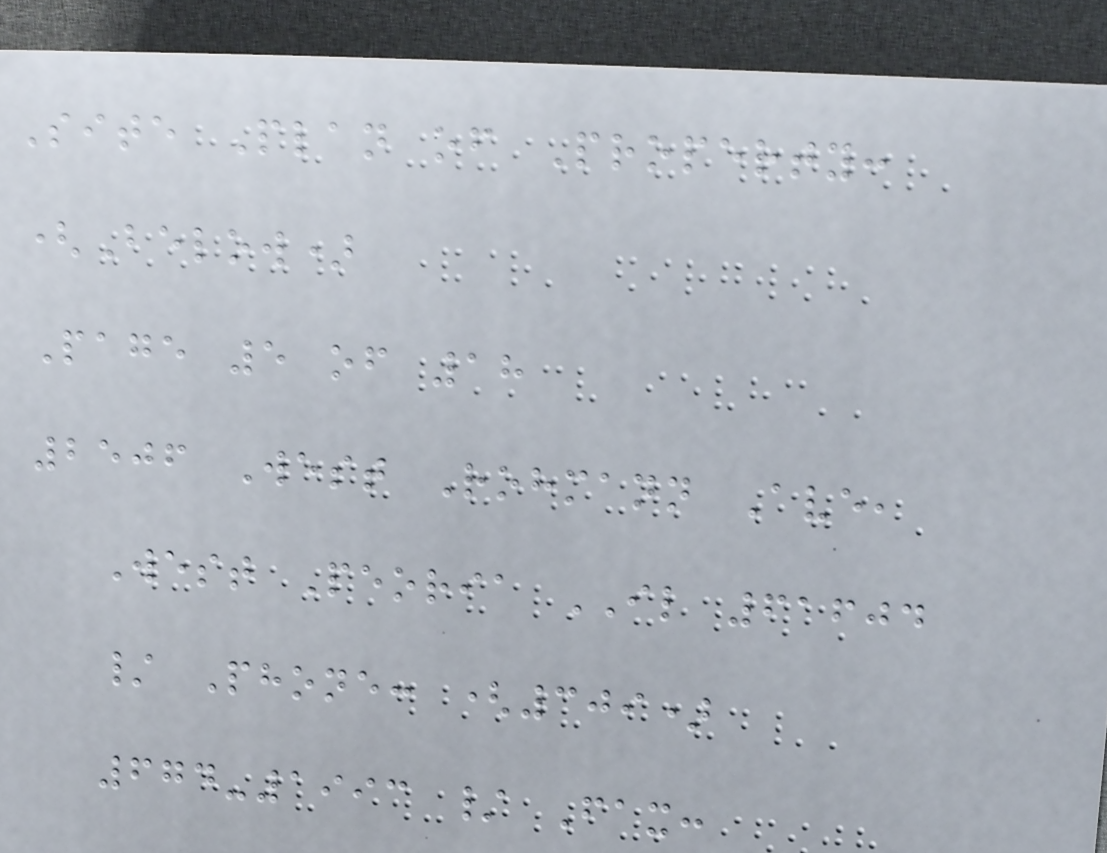Site Plan of Property:
(Below)
Page 5 of 18
2506 West Rohmann Ave,
West Peoria IL 61604
/ Phone: (309)
674-1993 / Fax:
